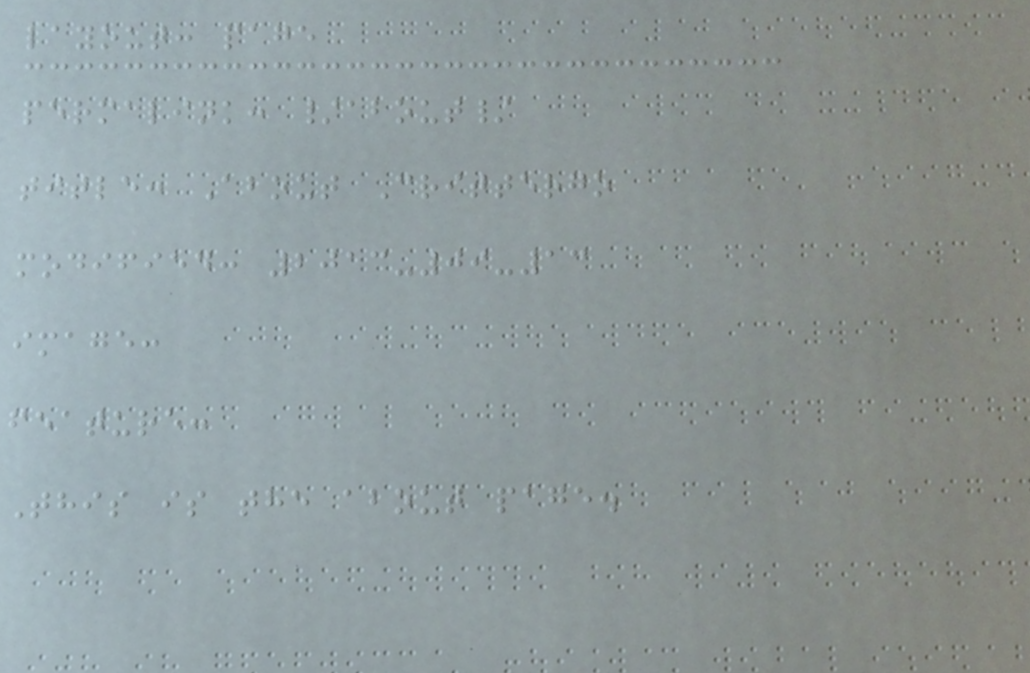layout: page
permalink: /about/
title: About Crittergo
modified: 2013-09-13
image:
feature:
This is the about page.
